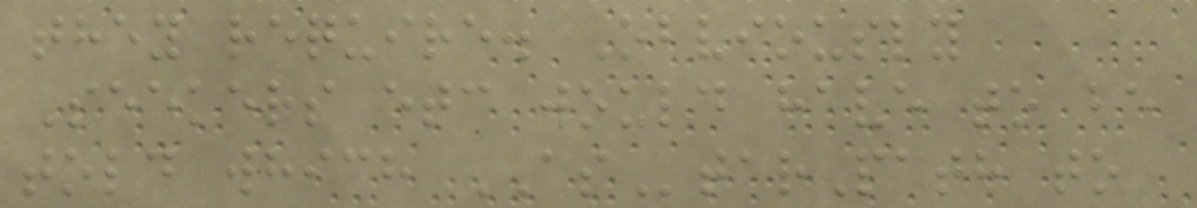they require. Obviously
Seekers etc would have to be
told which AStarPath to
